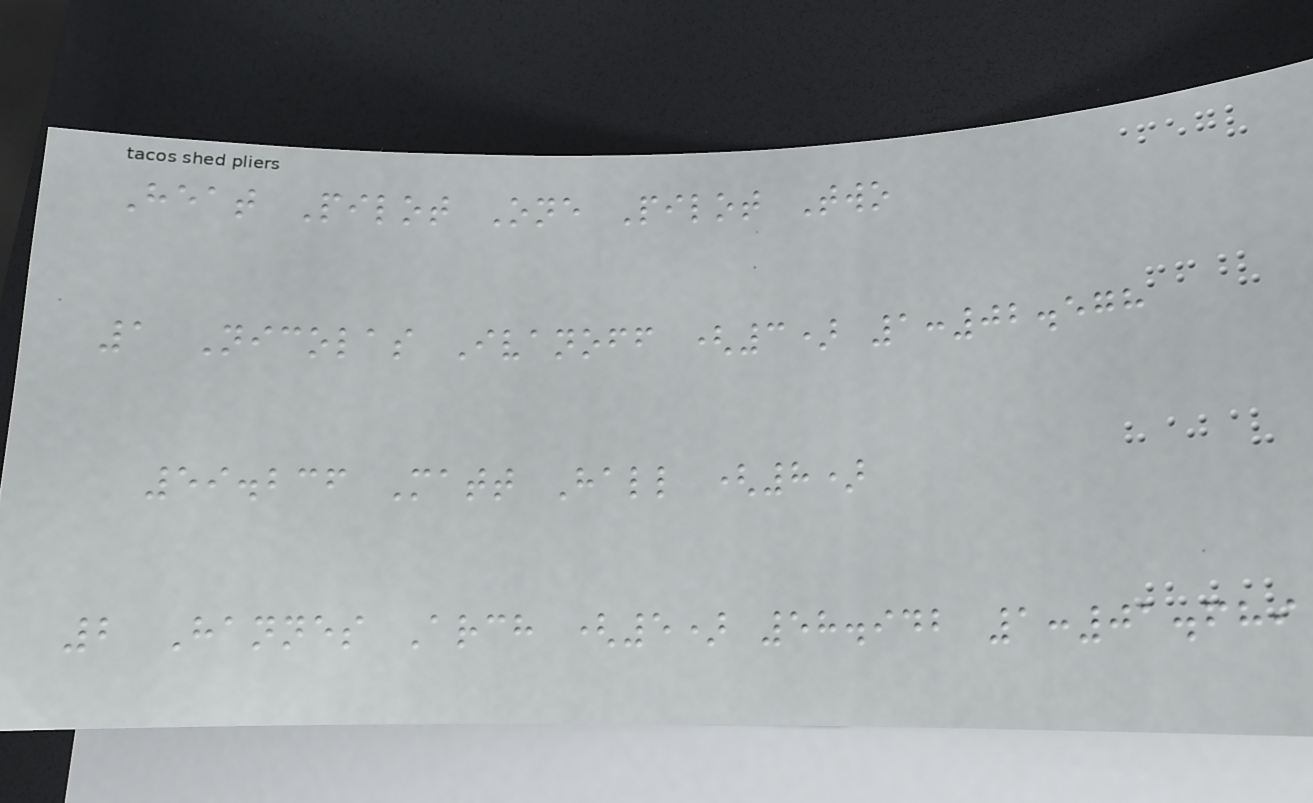Heat Pilot One Pilot Two
1 Nicolas Ivanoff (3) 1:02.578
59.236 Matt Hall (8)
2 Hannes Arch (5) 58.942 1:01.689
